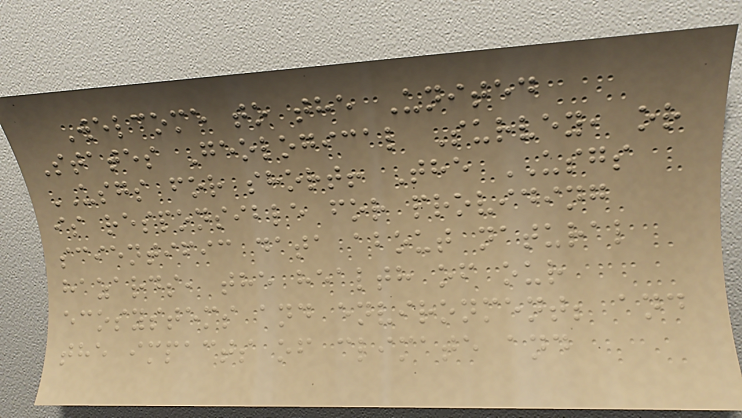Welcome to the United
States Geological Survey, or
USGS for short! The USGS
is responsible for providing
scientific data about natural
hazards, the health of our
ecosystems and environment; and
the impacts of climate and
